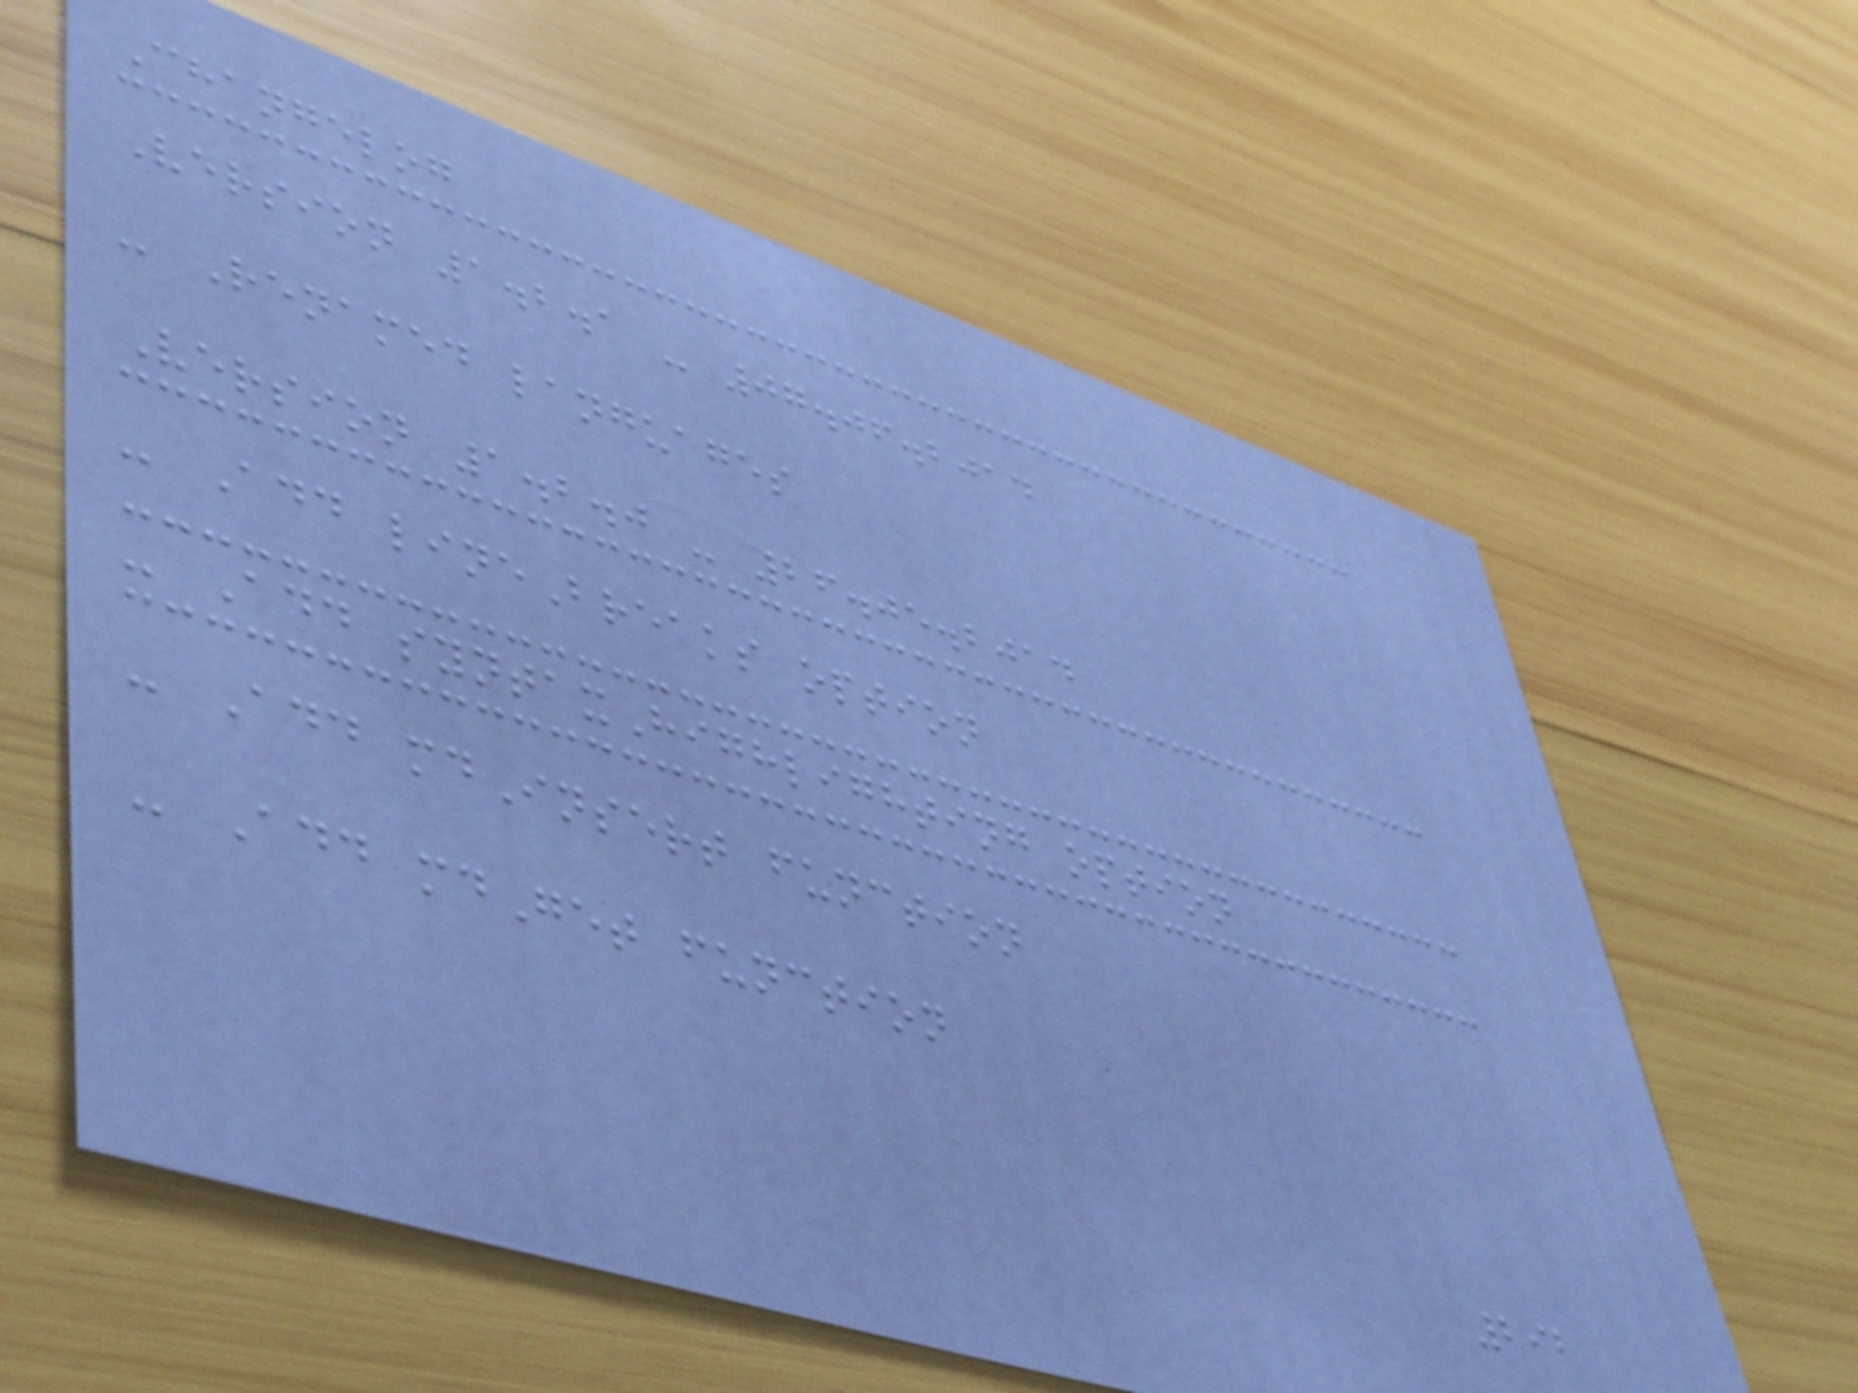Changelog
Version 1.2.1 - 07.06.2014
- Renamed languages
Version 1.2.0 - 26.05.2014
- Add lineBreaks option
- Add syntaxHighlighting option
- Add mdInsert function
- Add mdGet function
292
